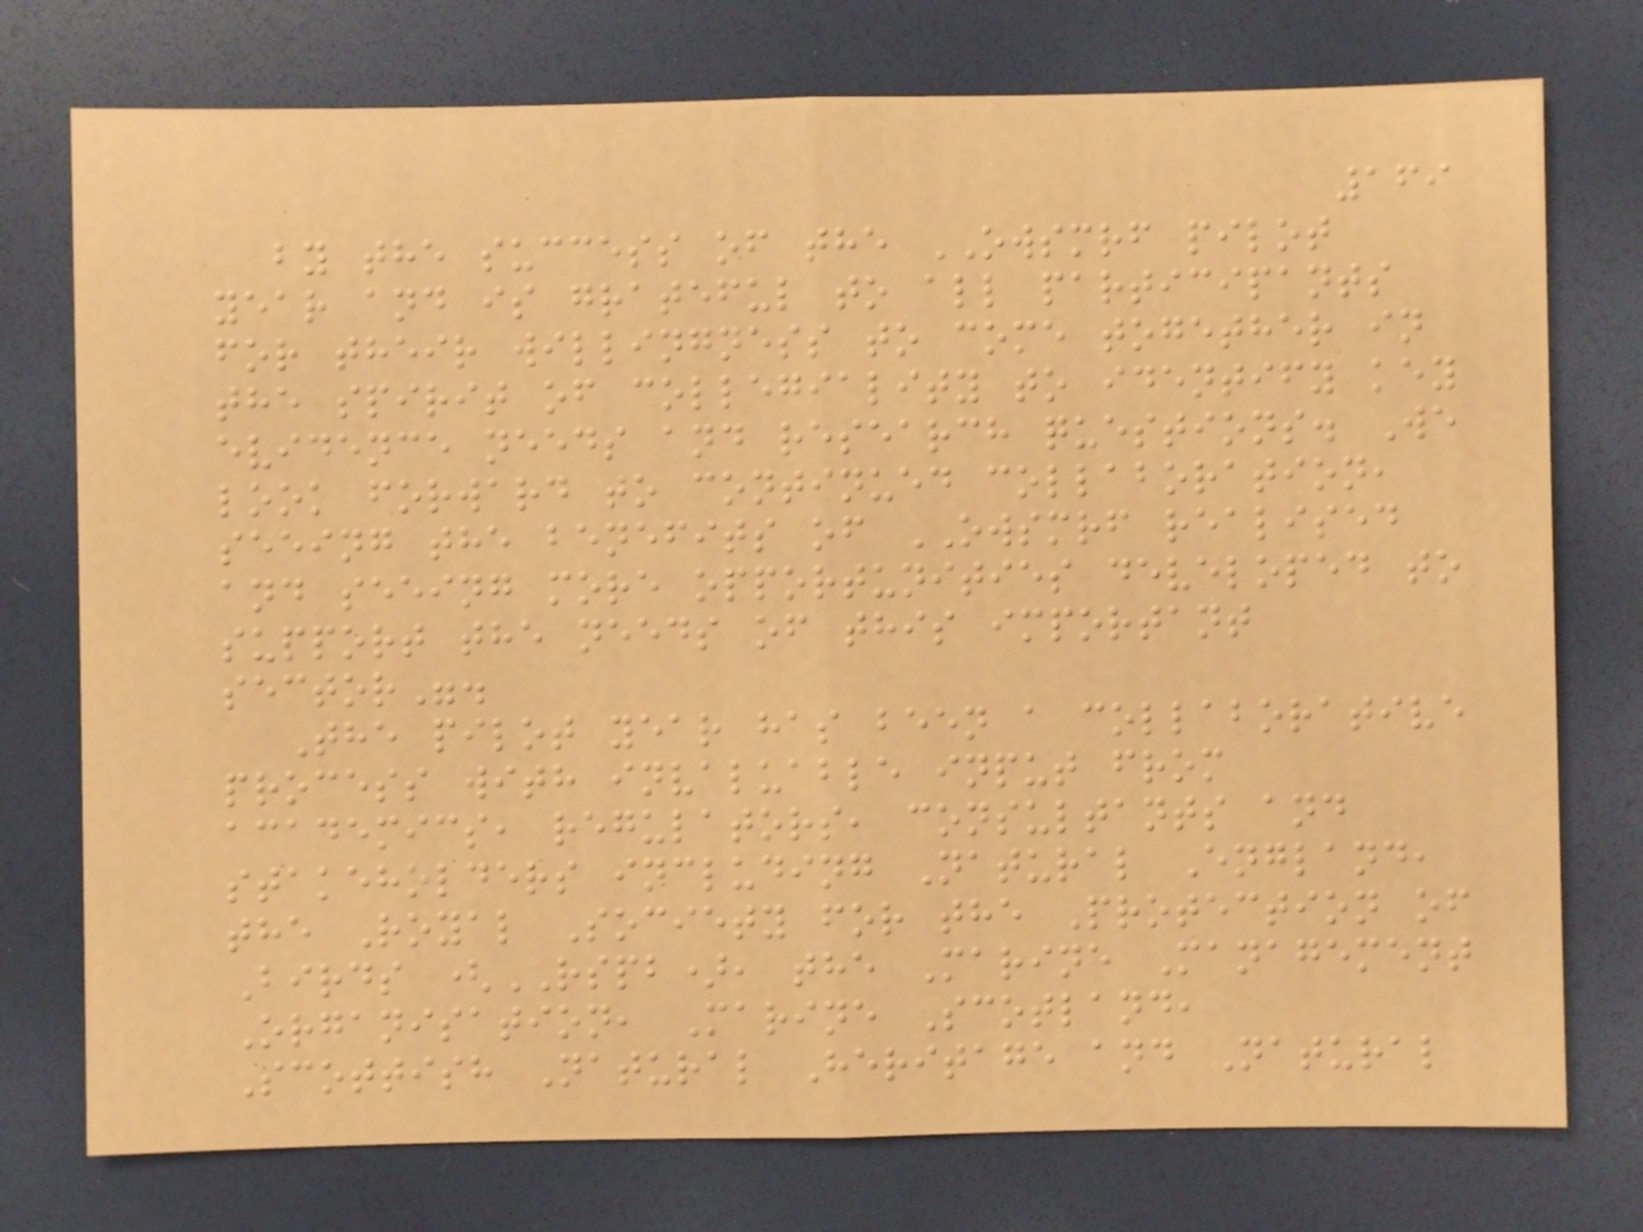169
by the success of the OWSMRF pilot
year and is grateful to all participants
for their willingness to come together in
the spirit of collegiality to identify key
evidence needs and research questions. We
look forward to continued collaboration,
seeing the benefits of OWSMRF realised
and seeing more opportunities developed to
support the needs of this important
sector".
The pilot year has been a collaborative
process with invaluable input from
academics, regulators, consultants and
stakeholders including Natural England,
the Royal Society for the Protection of
Birds (RSPB), the Marine Management
Organisation, Marine Scotland,
Scottish Natural Heritage and Natural
